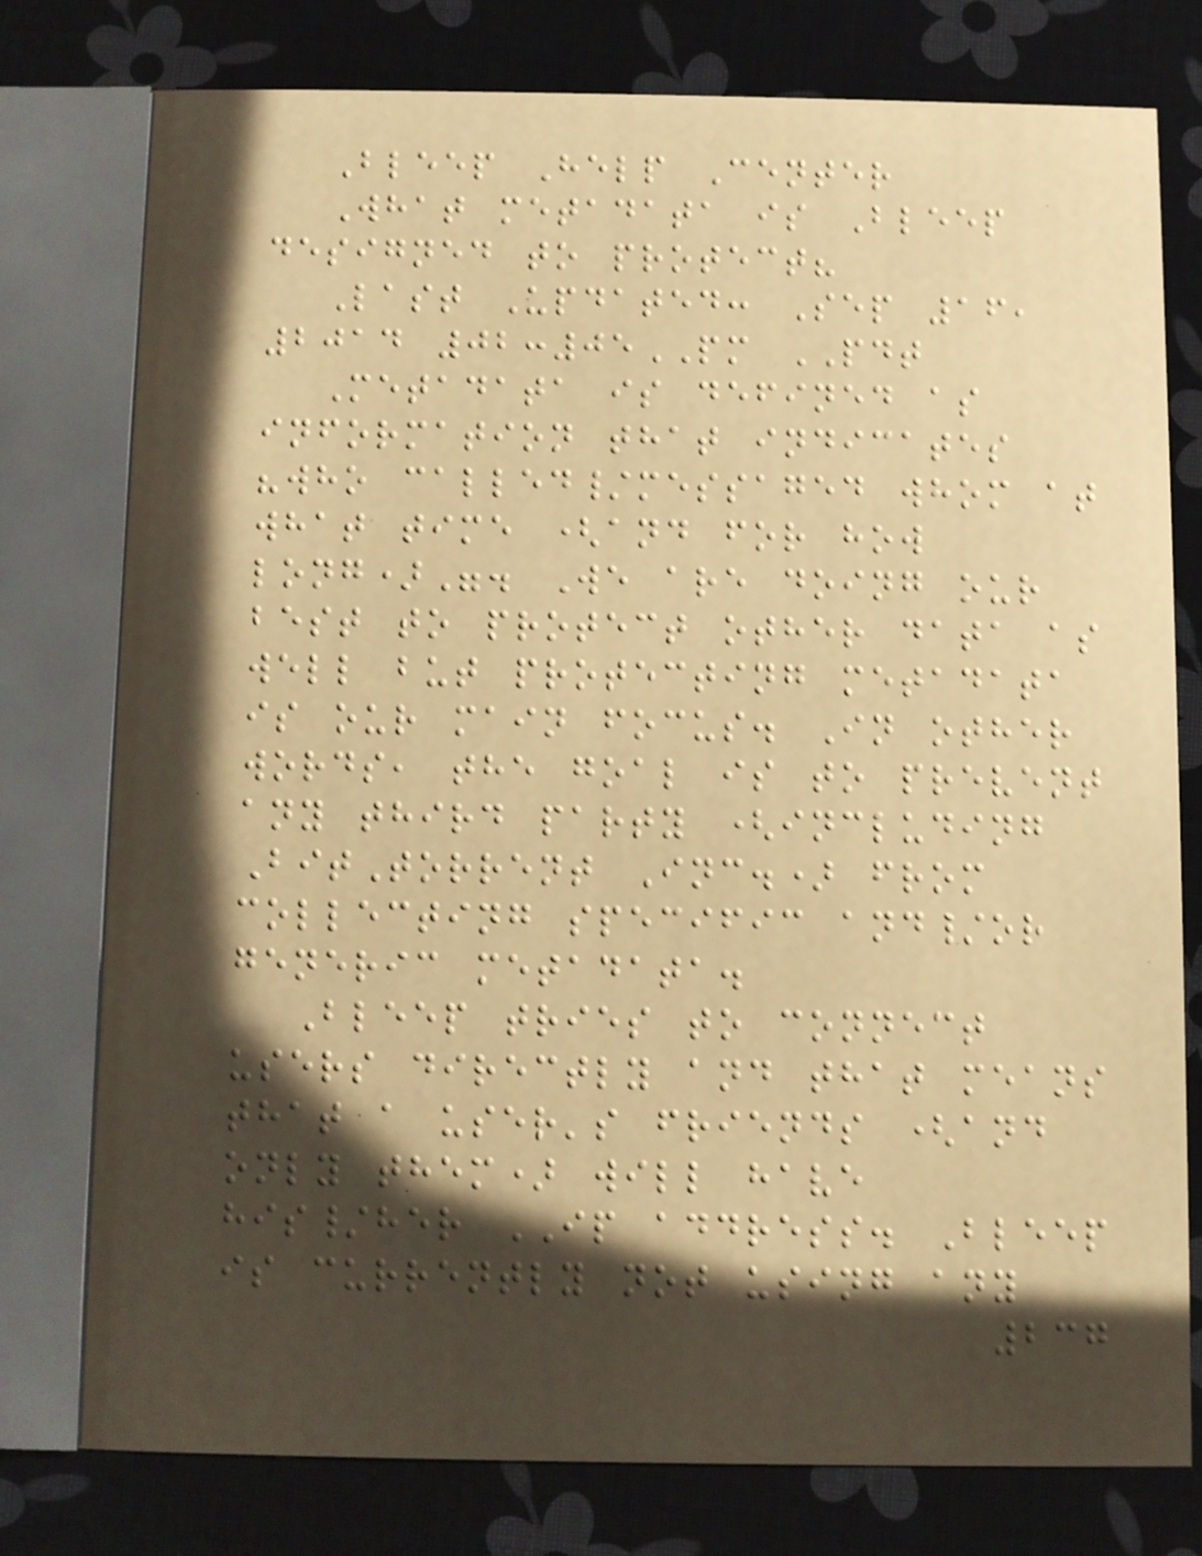Bleep Help Center
What metadata is Bleep
designed to protect?
Last Updated: Sep 16,
2014 02:05PM PDT
Metadata is defined as
information that indicates
"who called/messaged whom at
what time (and for how
long)". We are doing our
best to protect other data as
well but protecting metadata
is our main focus. In other
words, the goal is to prevent
any third party (including
BitTorrent Inc.) from
collecting specific and/or
generic metadata.
Bleep tries to connect
users directly and that means
that a user's friends (and
only them) will have
his/her IP address. Bleep
is currently not using any
237
